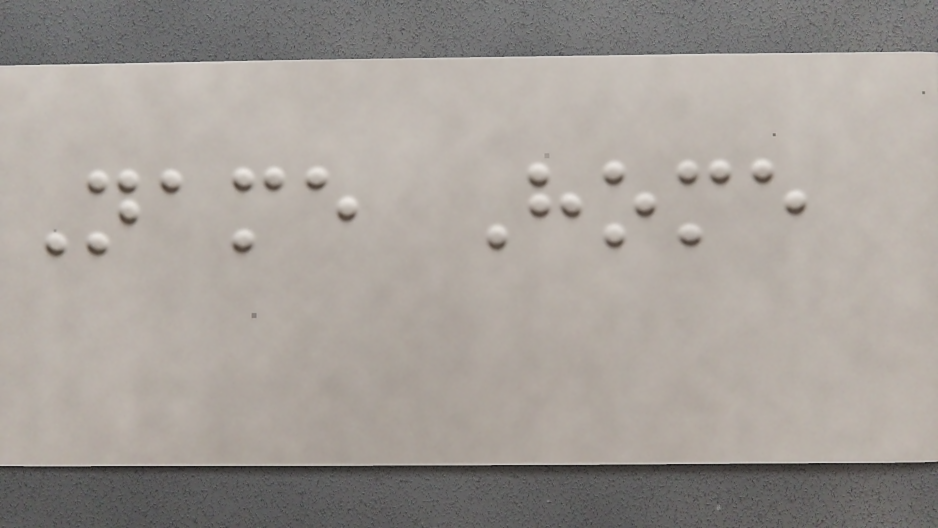Name Home
